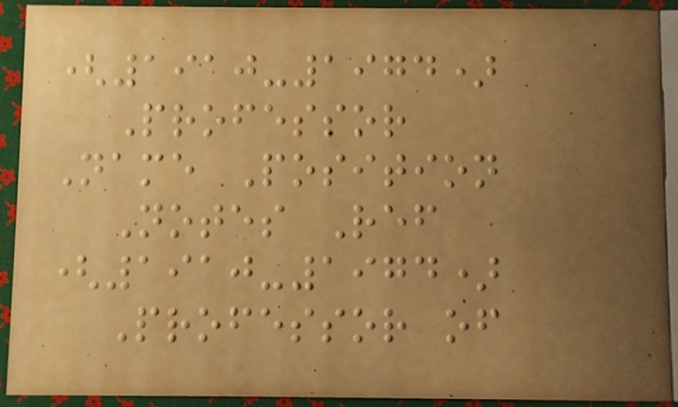(1910-1974)
Professor
Name Position
Notes Ref
(1910-1974)
Professor of
